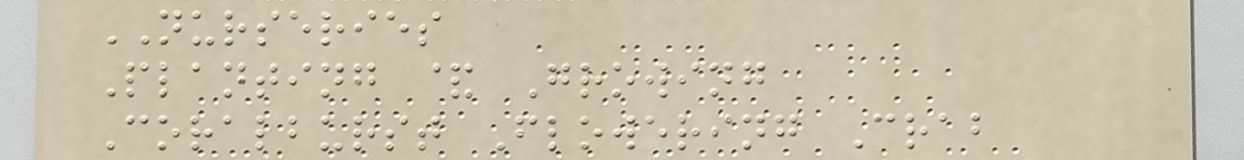NURSERIES
Planting & Growing
Coralburst Flowering Crab
